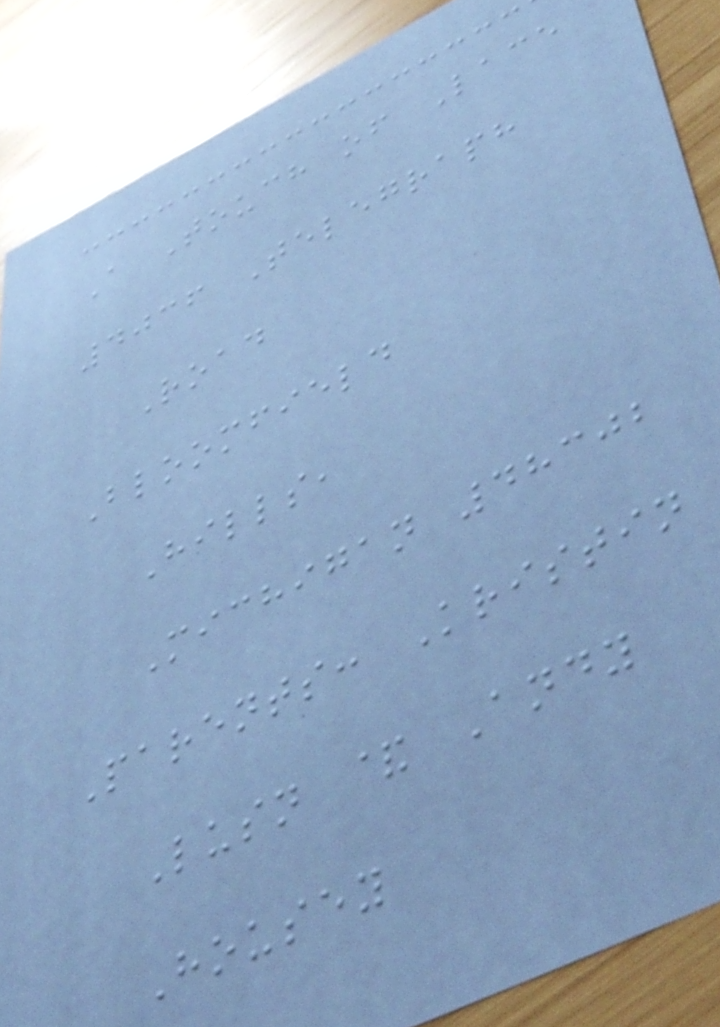A Touch of Lace
4036 Telegraph
Road
Bloomfield
Hills,
Michigan 48302
Parents: Kristin
Lusn & Andy
Housey
